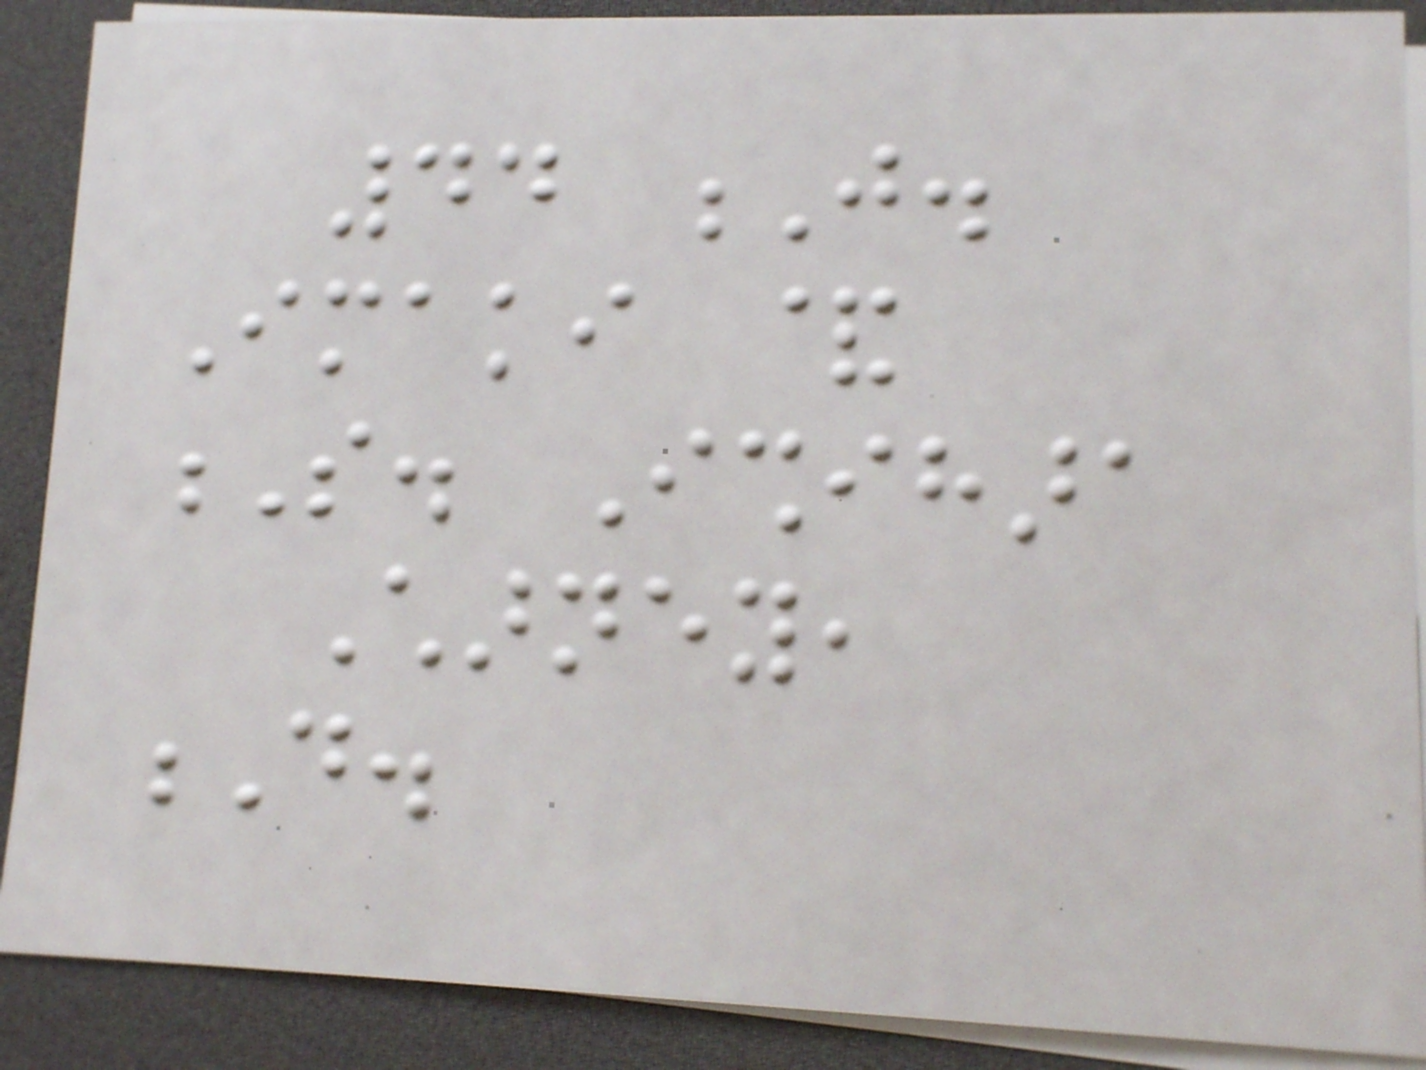44 J.
Imaki &
S. Ishihara
Charney,
D.
